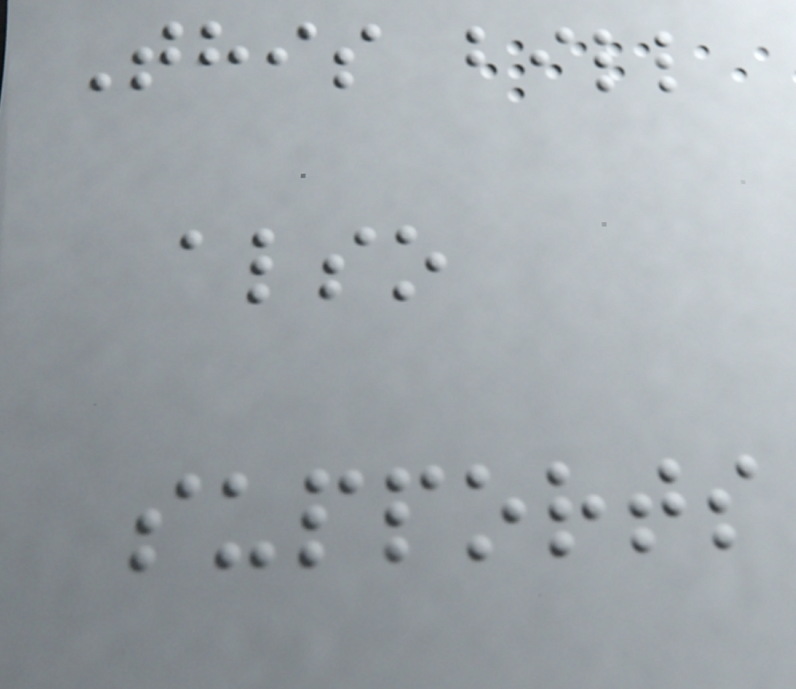This bill
also
supports
